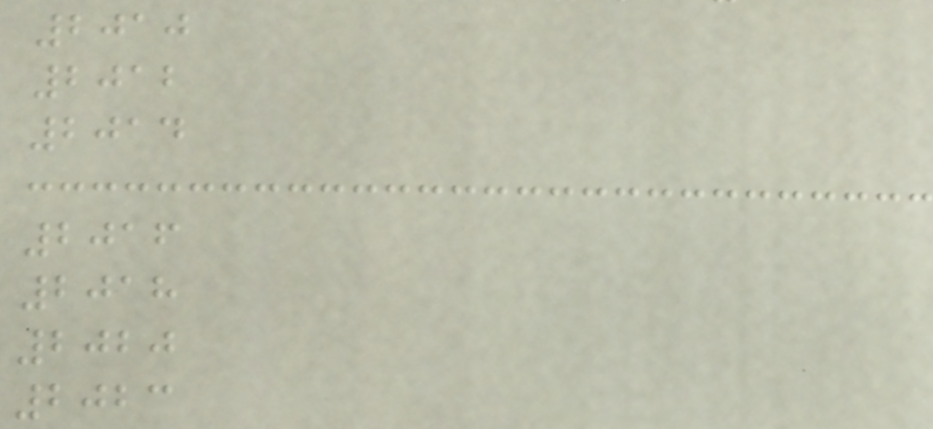2010
2012
2014
2016
2018
2020
2023
